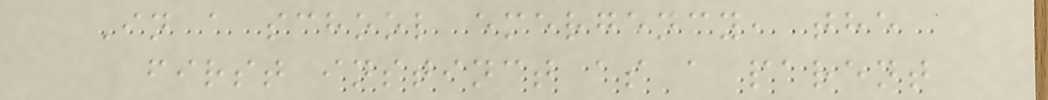In a school emergency, the
first instinct as a parent
